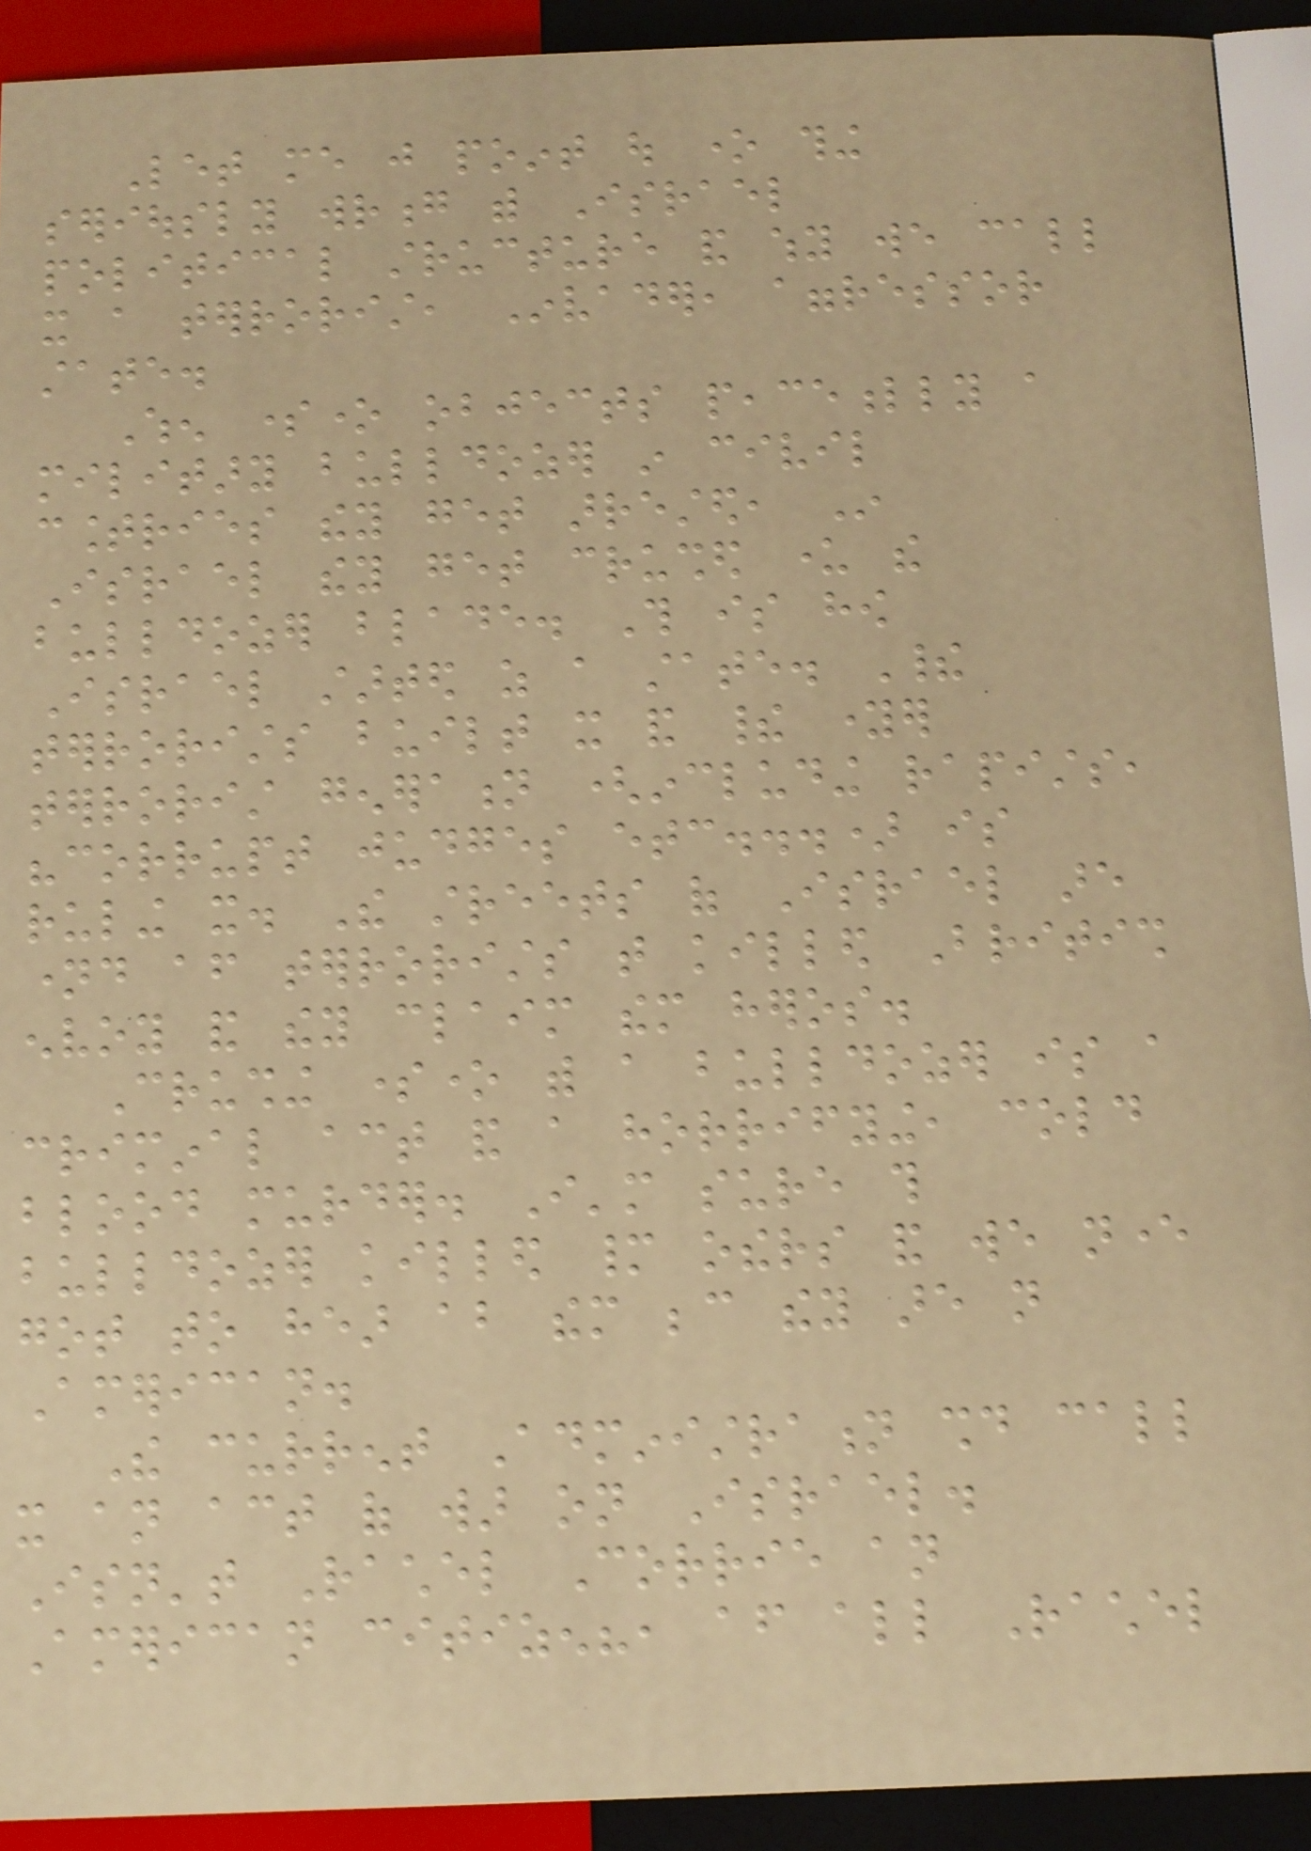Let me just point out one thing
seriously wrong with Israel
political structure and why we call
it a terrorist, Invader, aggressor
state.
When someone objects peacefully a
military bulldozer in civil
countries they get arrested, In
Israel they get crushed under the
bulldozer blade. This is how
Israel started as a state. Their
terrorists built it and their younger
terrorist generation (including rapists,
"corrupt judges etc...) is
ruling it. The streets of Israel are
named after terrorists that killed British
envoy and they claim them heros.
Crushing someone with a bulldozer is a
criminal act and a horrifying, cold
blood murder. I'm sure this
bulldozer killed many others and we never
got to hear about them because they are not
American.
The current Administration should call
it an act of war on Israel.
Isn't Rachel Corrie an
American citizen?, after all Rachel
